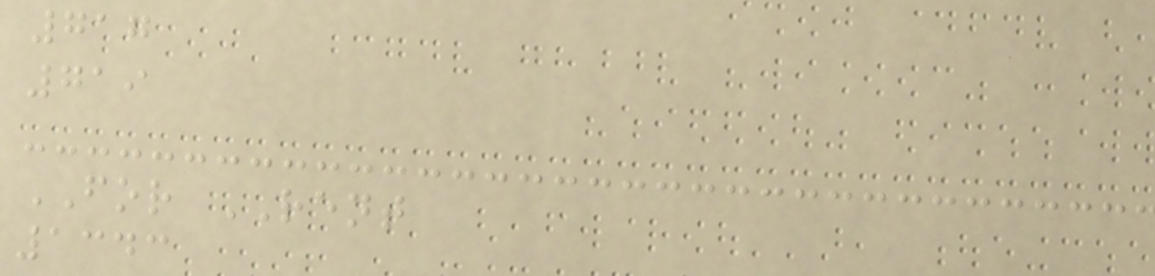717
719
FOR RENT
1343
